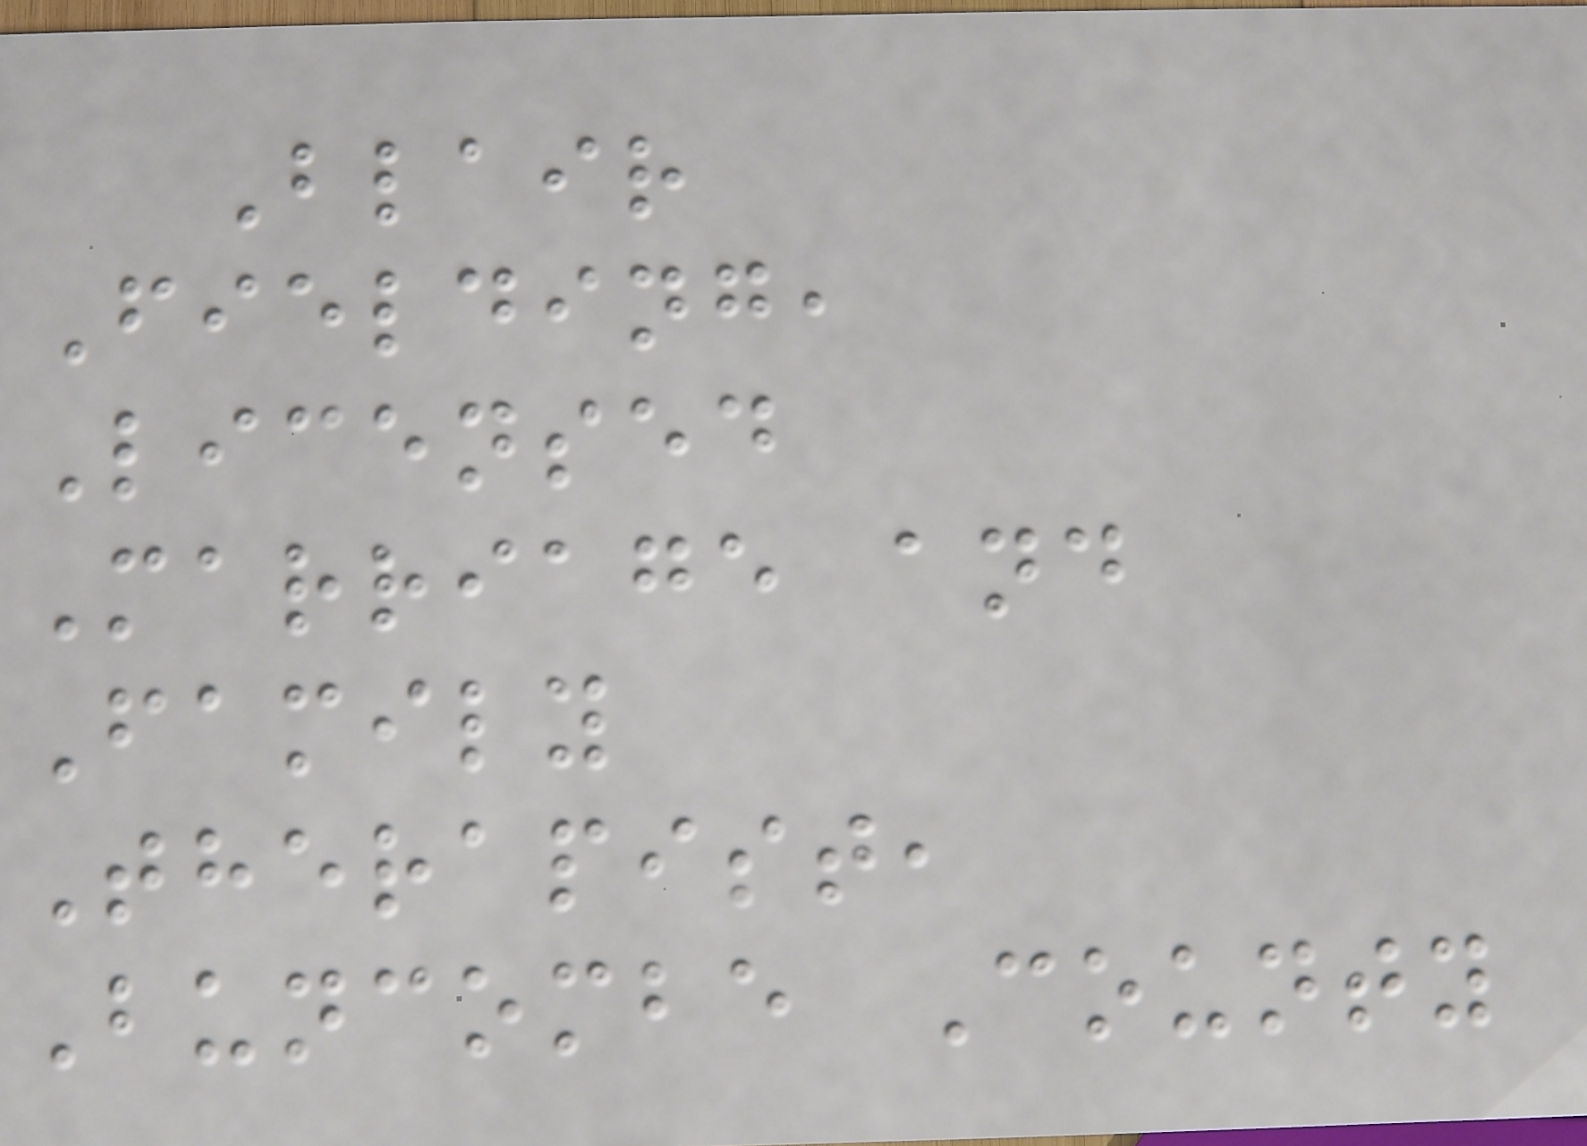Blair
Fielding,
Licensed
Marriage and
Family
Therapist,
Buncombe County
